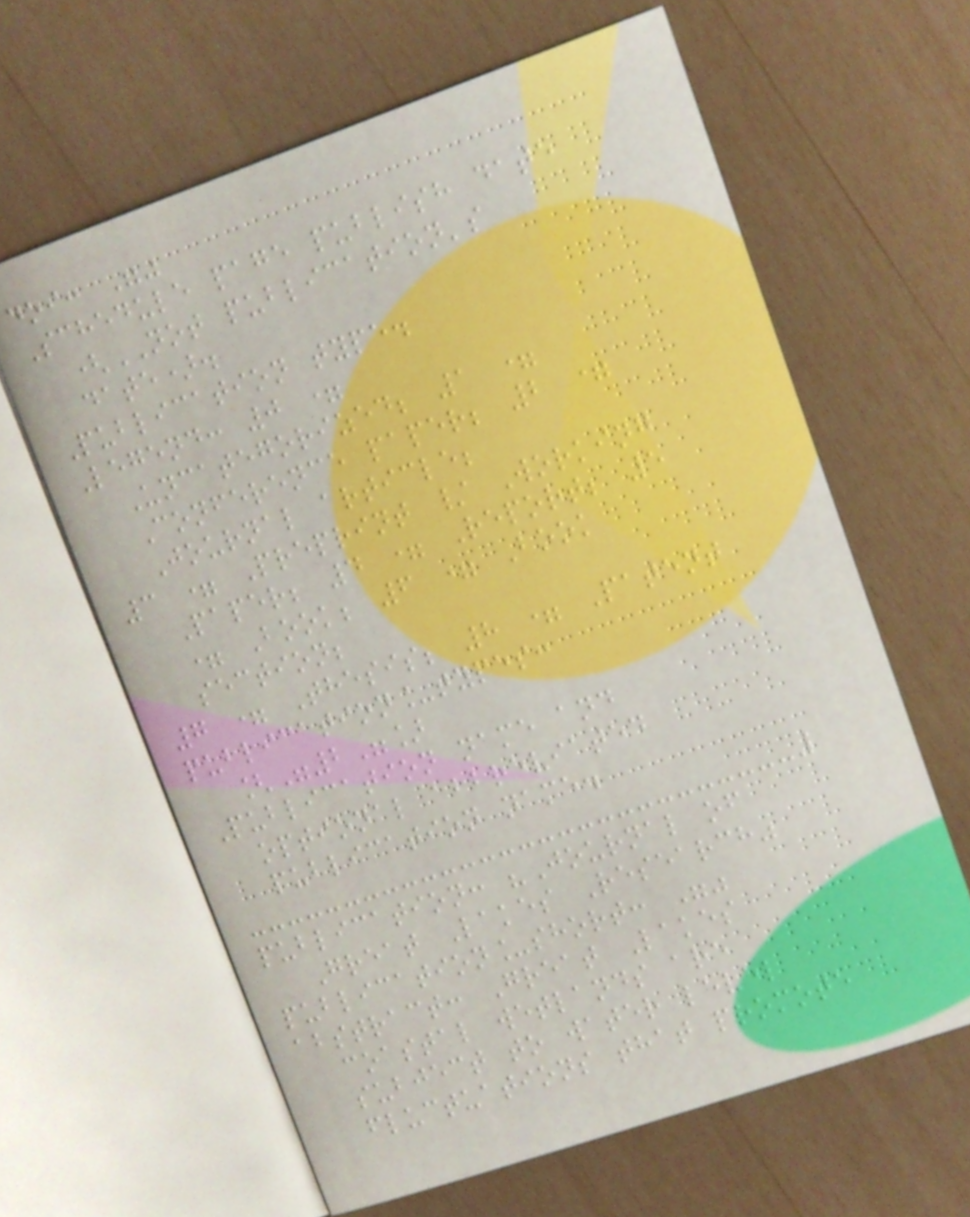doi: ""
Schedule page publish date
(NOT publication's
date).
Publication type.
Legend: 0 =
Uncategorized; 1 =
Conference paper; 2 =
Journal article;
3 = Preprint / Working
Paper; 4 = Report; 5
= Book; 6 = Book
section;
7 = Thesis; 8 = Patent
publication_types:
["2"]
Publication name and
optional abbreviated
publication name.
publication: "Journal of
Great Lakes Research"
publication_short: ""
abstract: Great Lakes
coastal wetlands are
subject to water level
fluctuations that promote
